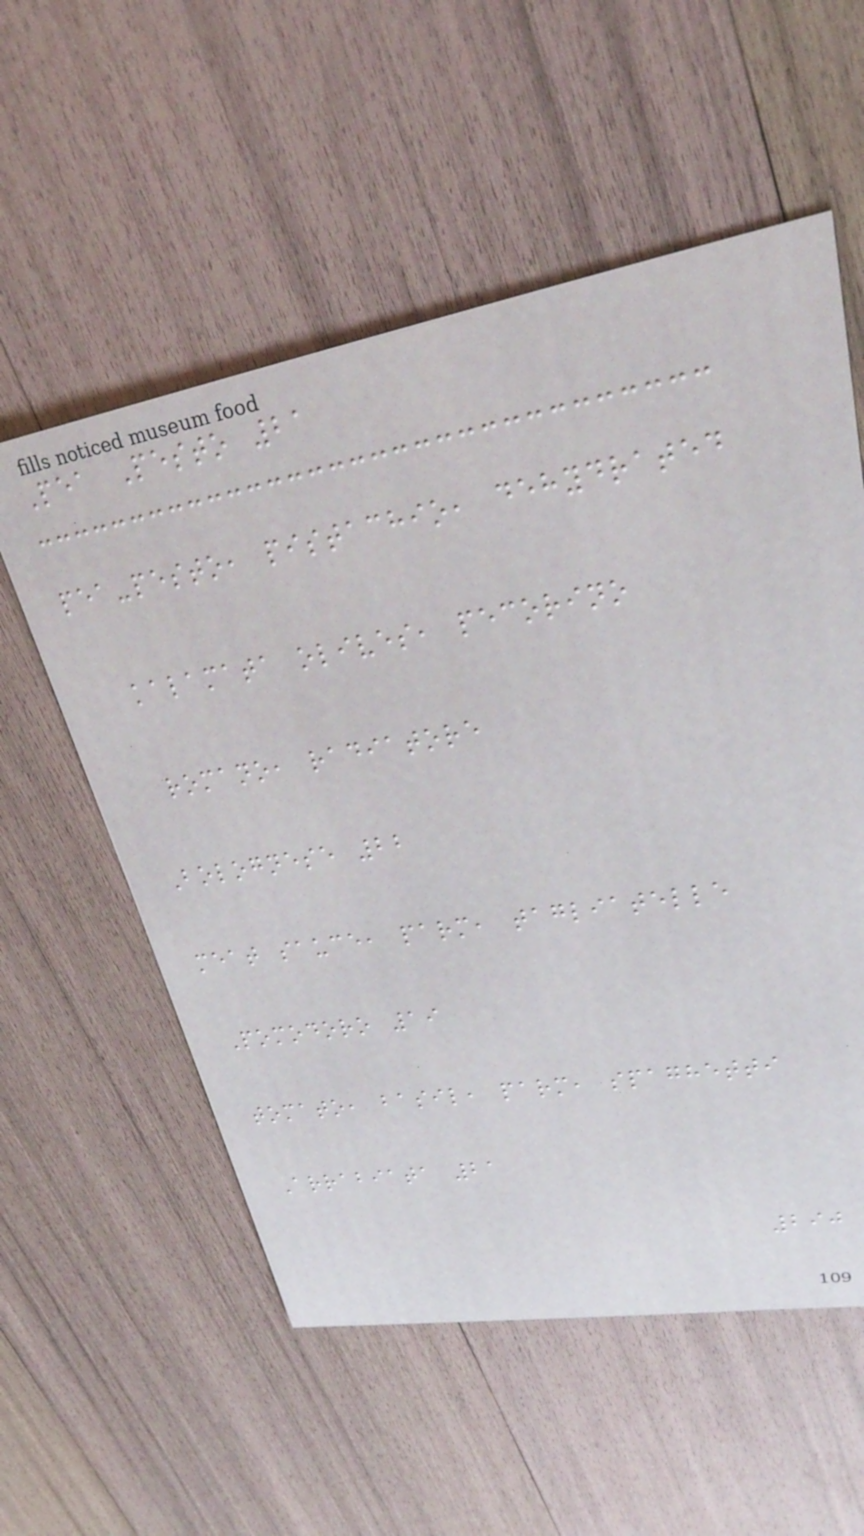Pea Pesto 21
pea-pesto, pistachio, dehydrated
kalamata olives, pecorino
romano, radiatore
Bolognese 22
meat sauce, parm, tagliatelle
Pomodoro 19
tomato, basil, parm, spaghetti
Arrabiata 21
290
